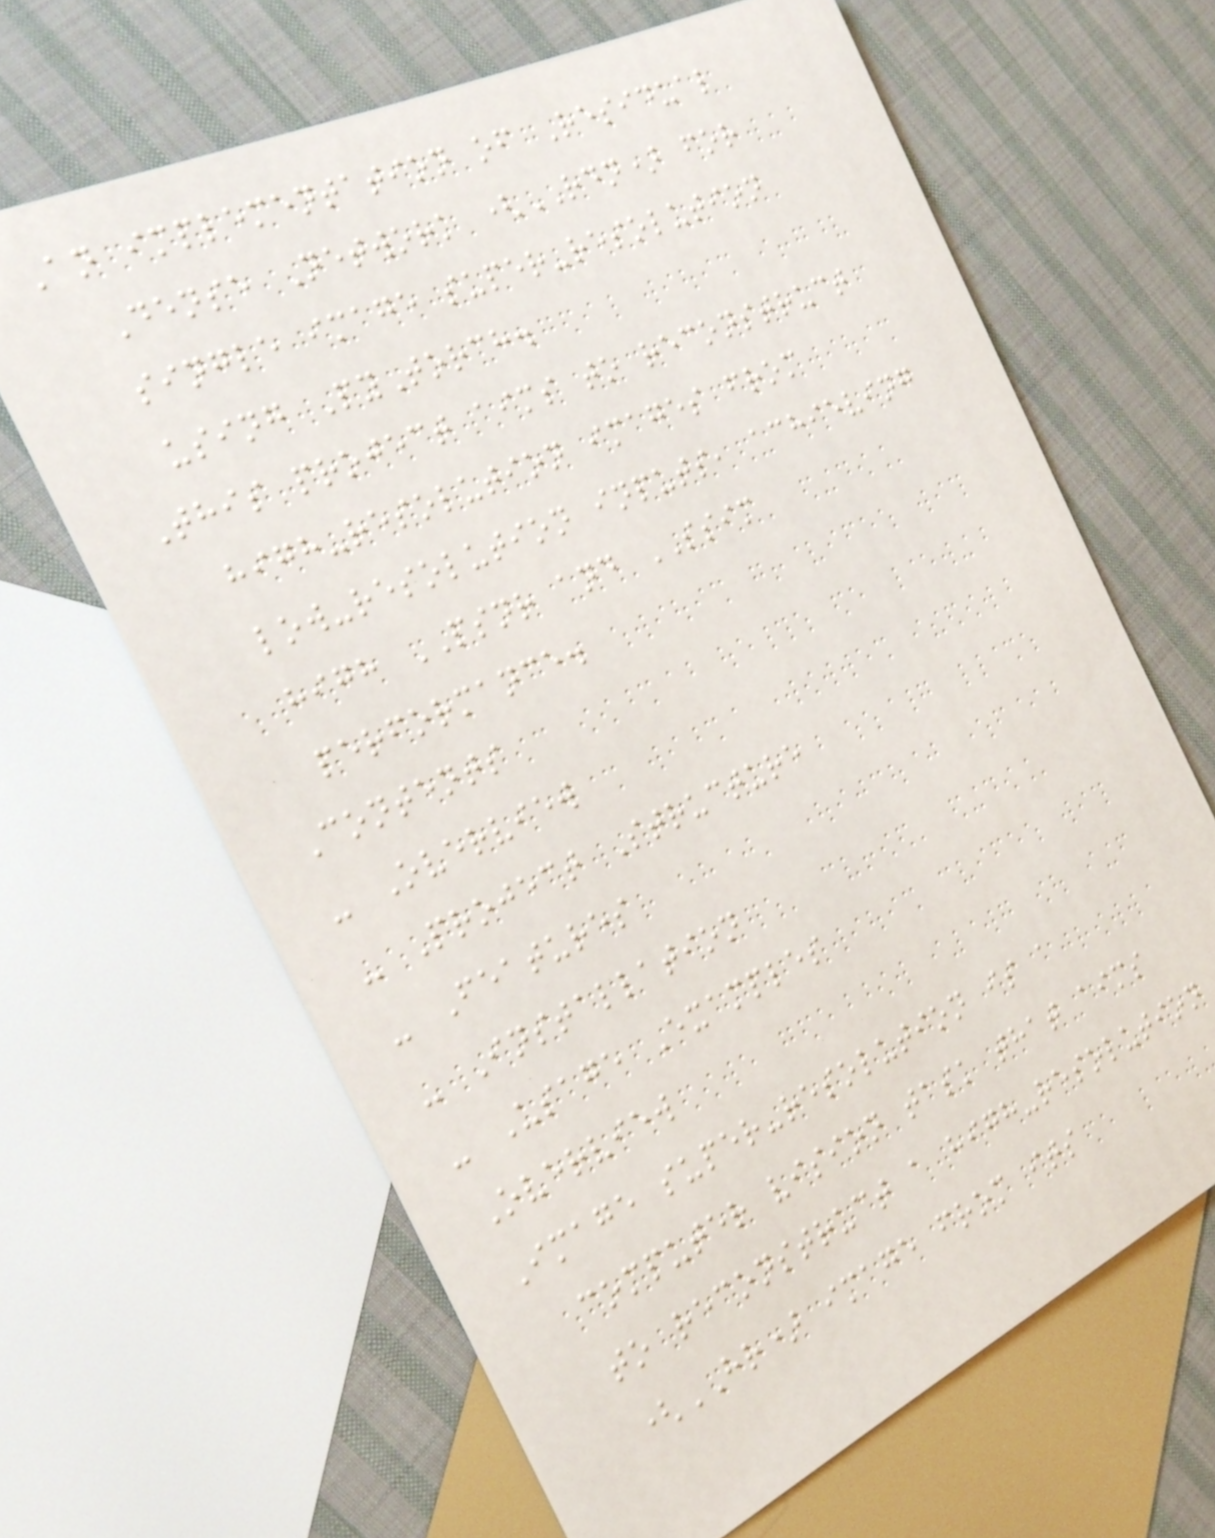An implementation of Residual
Dense Network (RDN) for
single image super-resolution
using PyTorch.
This project aims to reconstruct
high-resolution images from
low-resolution inputs, achieving
high PSNR and SSIM
performance.
Contents
- Overview
- Project Structure
- Features
- Installation
- Usage Examples
Overview
Image super-resolution is a
computer vision task that aims
to reconstruct a high-resolution
(HR) image from its
